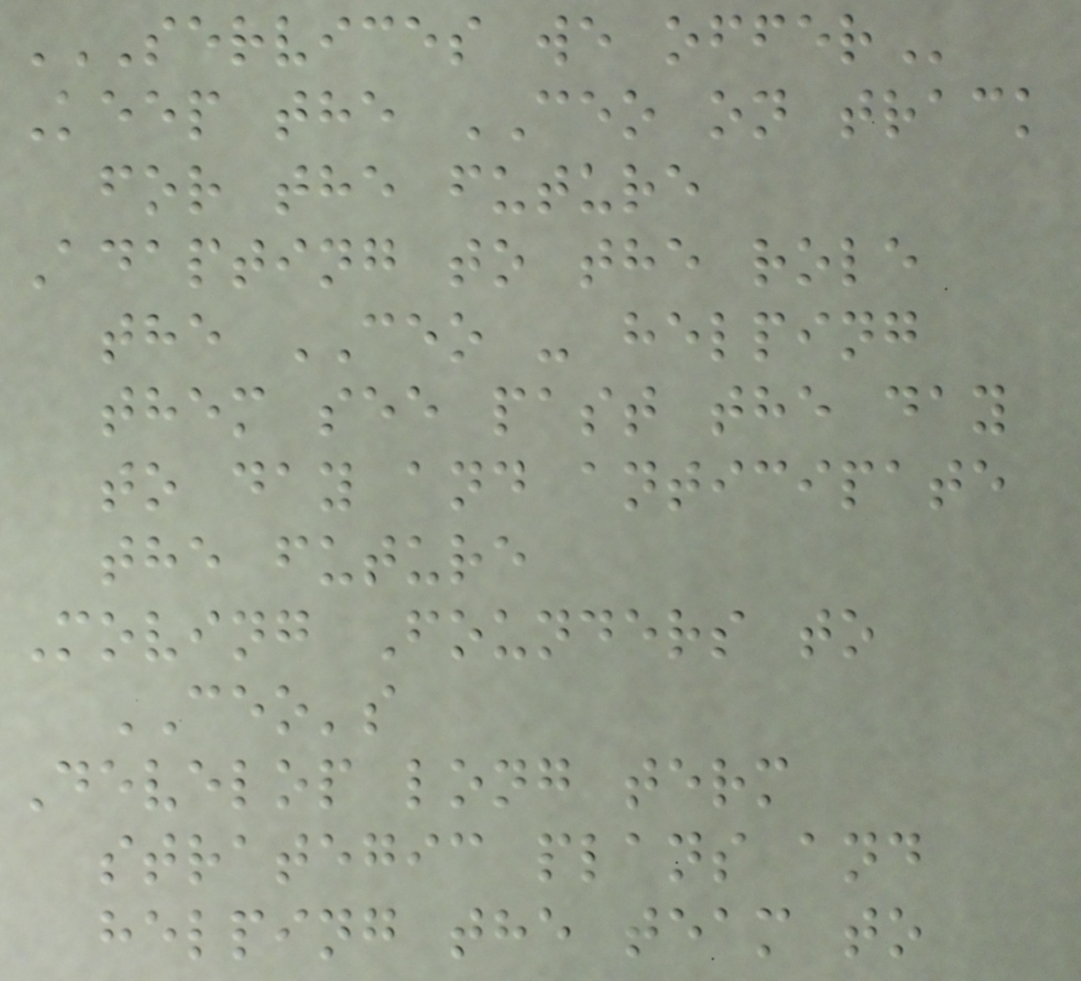SERVICES WE OFFER
Keep the CEO on track
for the future
Adapting to the role
the CEO - helping
them see past the day
to day and anticipate
the future
Moving Founders to
CEO's
Develop long term
strategic plans and
helping the team to
